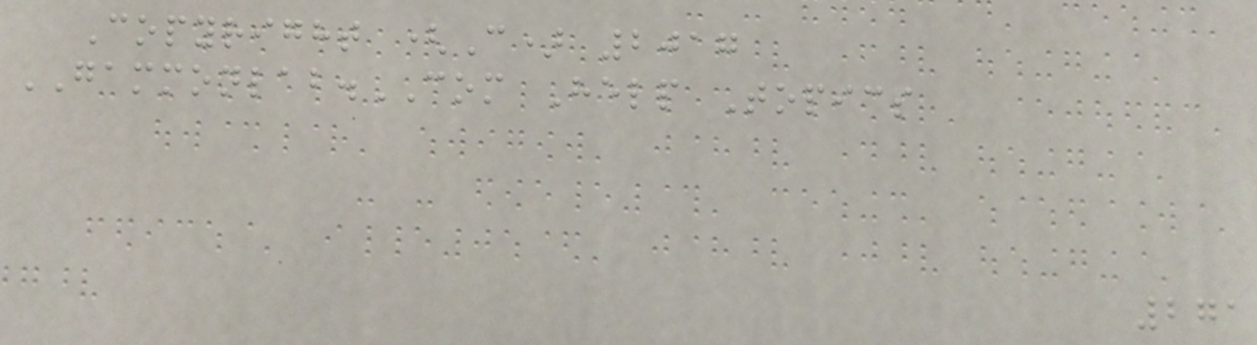Copyright (C) 2017
GAMMONLAB.COM Help Topics
271
